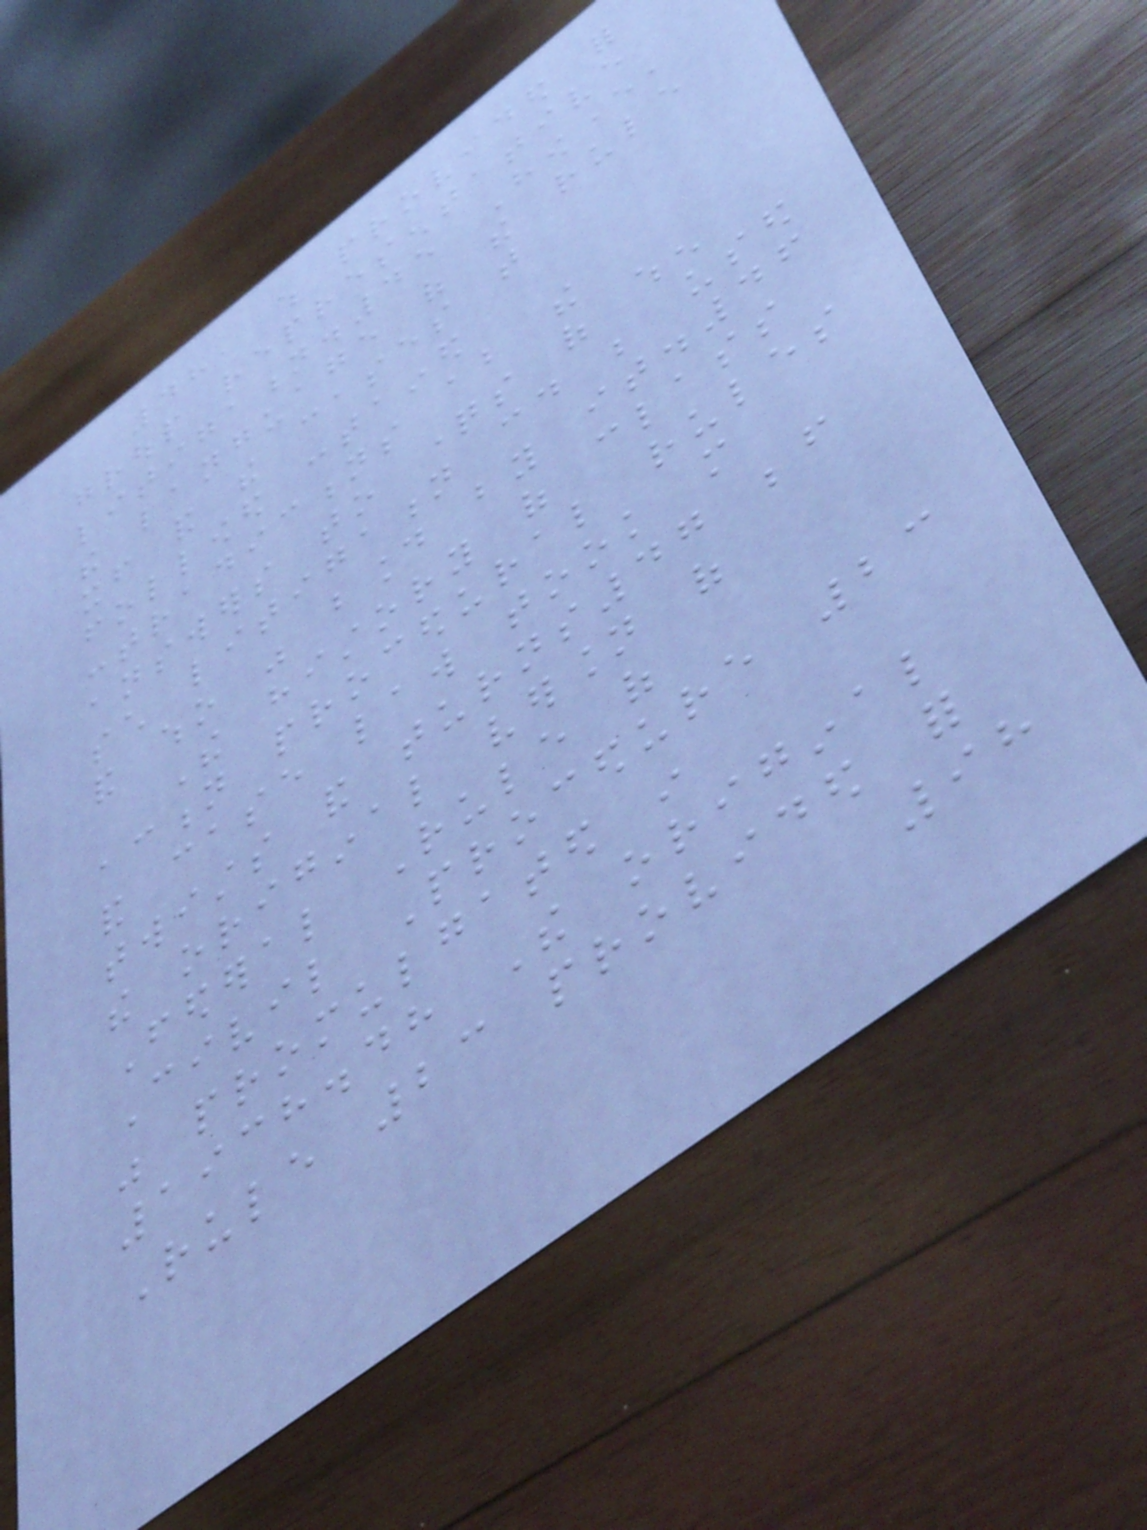48, which provided for
group representative
litigation.45 However,
the language of the rule
itself and the cases that
followed contained
contradictions about the
answers to questions of when
such litigation could be used
and who was bound by it.46
The history of class
action procedural rules
and case law took more
twists and turns47 before
the original version of
Federal Rule of
Civil Procedure 23
was promulgated in
1938.48 The original
Rule 23 provided for
98
